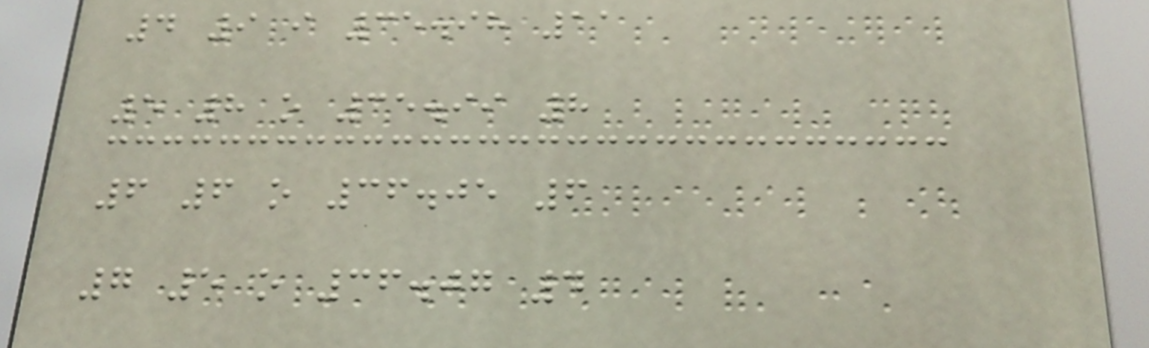4 9 i 35.98 11
5 8 o 35.99 8
6 6 o 36.05 6
7 5 o 36.07 4
